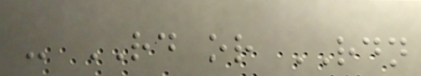- RD or RDN
